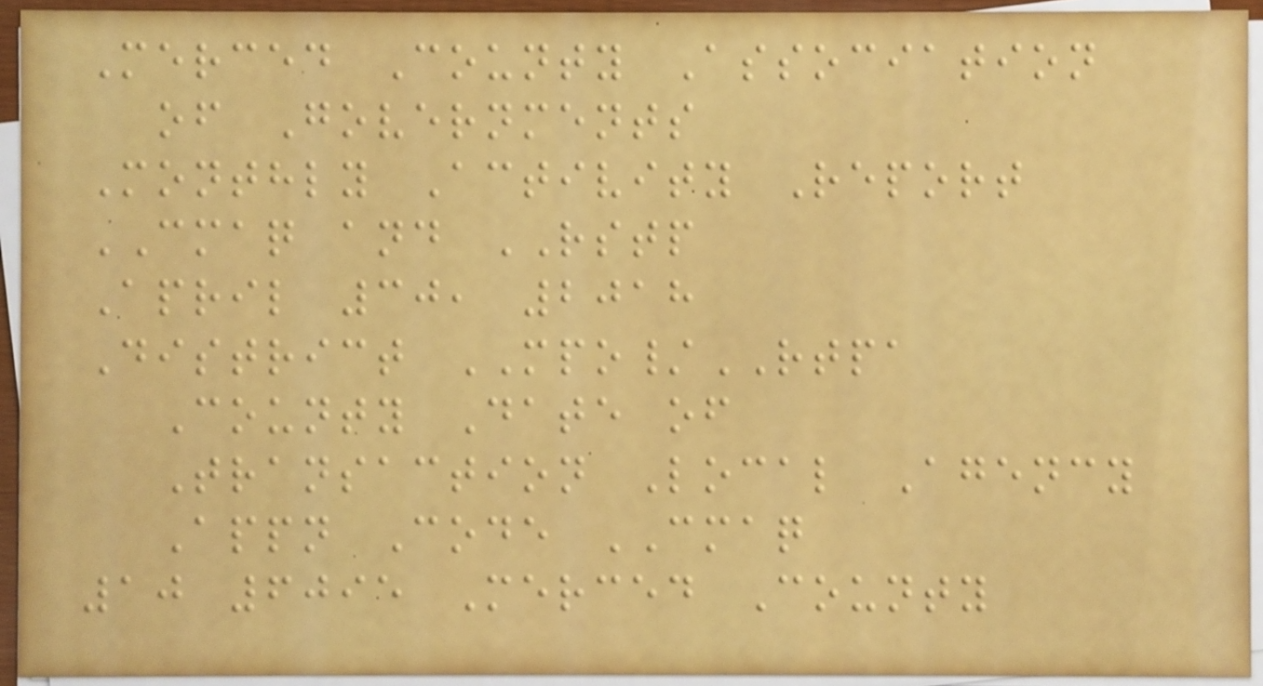Merced County Association
of Governments
Monthly Activity Report
CMAQ and RSTP
April 30, 2018
District MPO/RTPA
County Date of
Transaction Local Agency
Appn Code CMAQ
10 6095 Merced County
